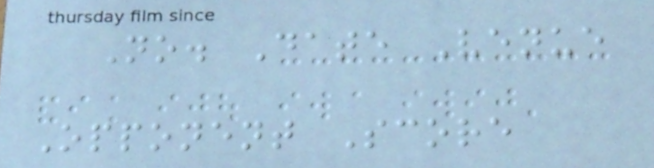No. Date Venue
Opponent Score
